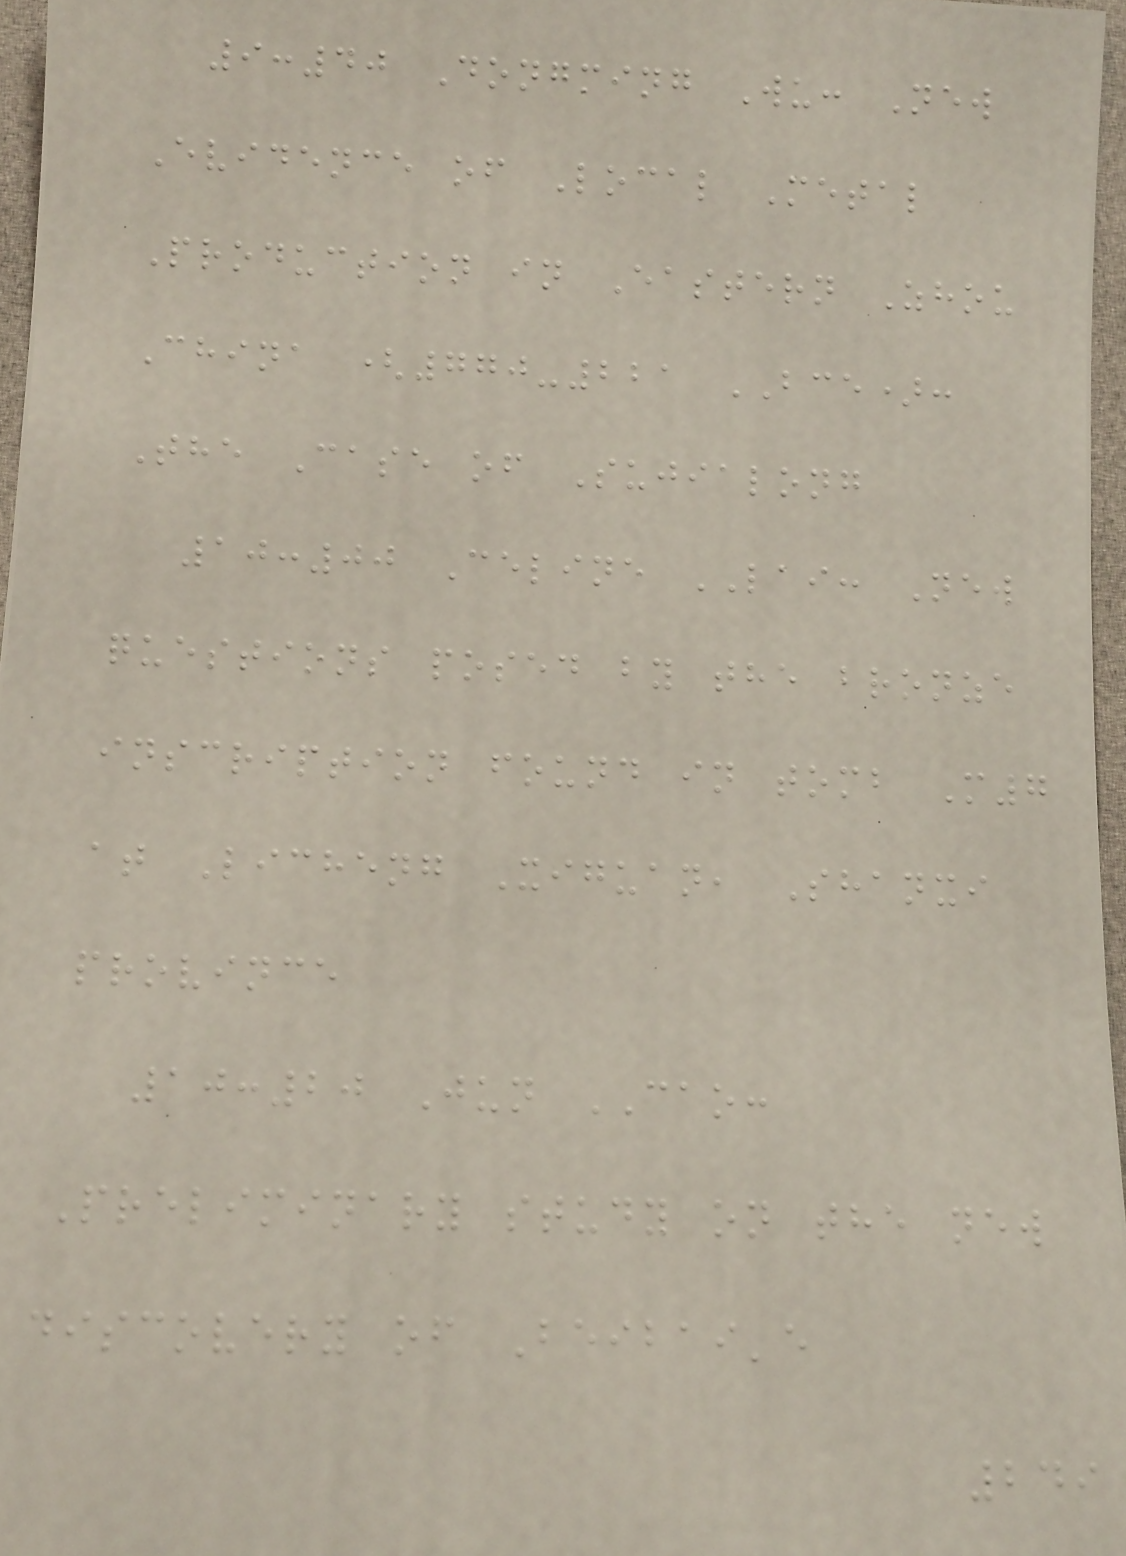9:40 Dongming Wu: New
Evidence of Local Metal
Production in Eastern Zhou
China (770-221 BCE):
The Case of Sujialong
10:00 Celine LAI: New
questions posed by the bronze
inscription found in tomb M7
at Licheng Xiguan, Shanxi
province
10:20 Jun CAO:
Preliminary study on the new
discovery of Beibai'e
249
